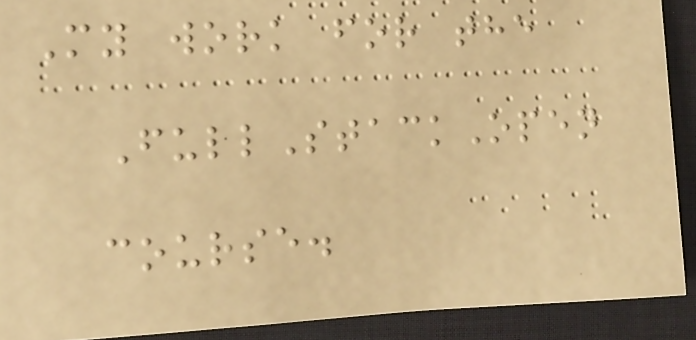My work for the
FullStackOpen
course.
